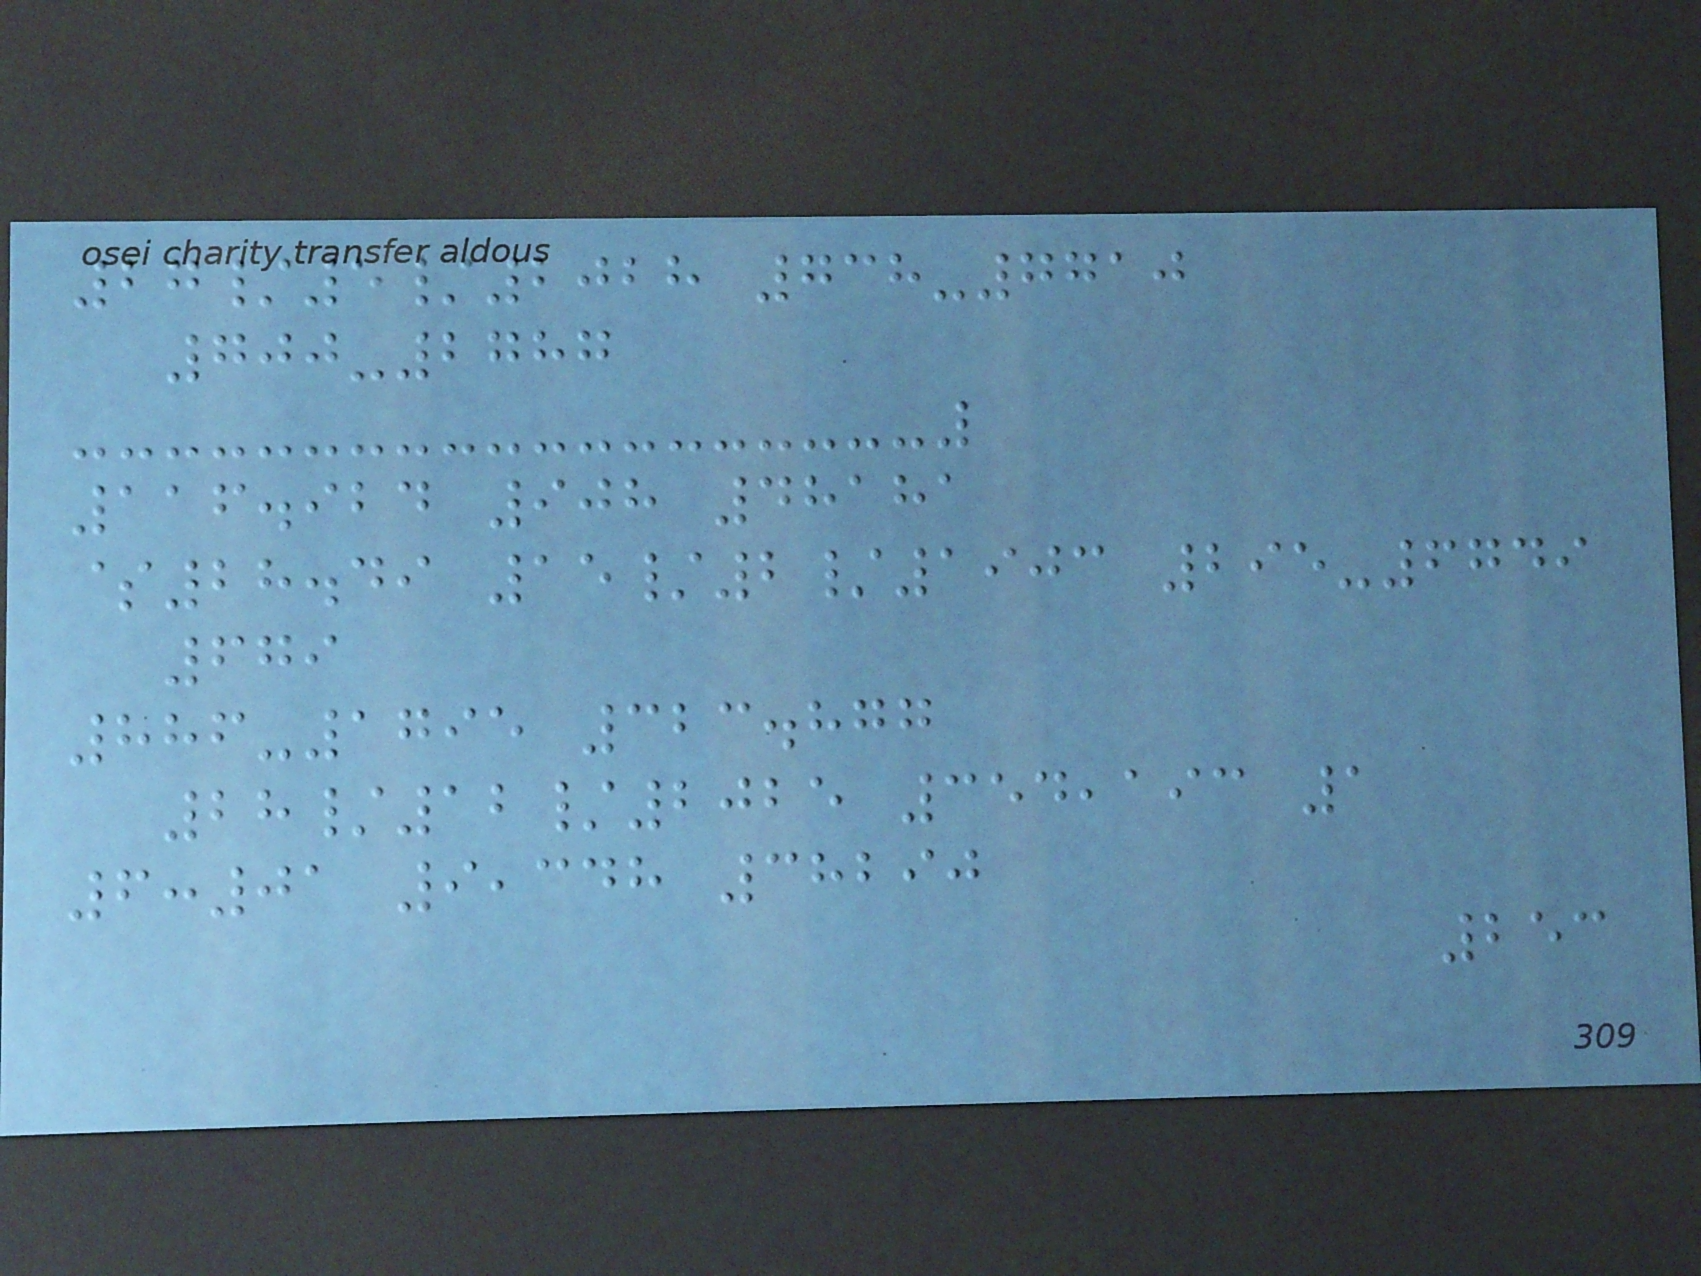27/5/2028 738-7710
700-2787
116.924 908 48181
$28.49 15/2/1903 295-6749
679
886-1795 323.877
28/12/2025 354,193 1
6:01 9,348 38290
253
